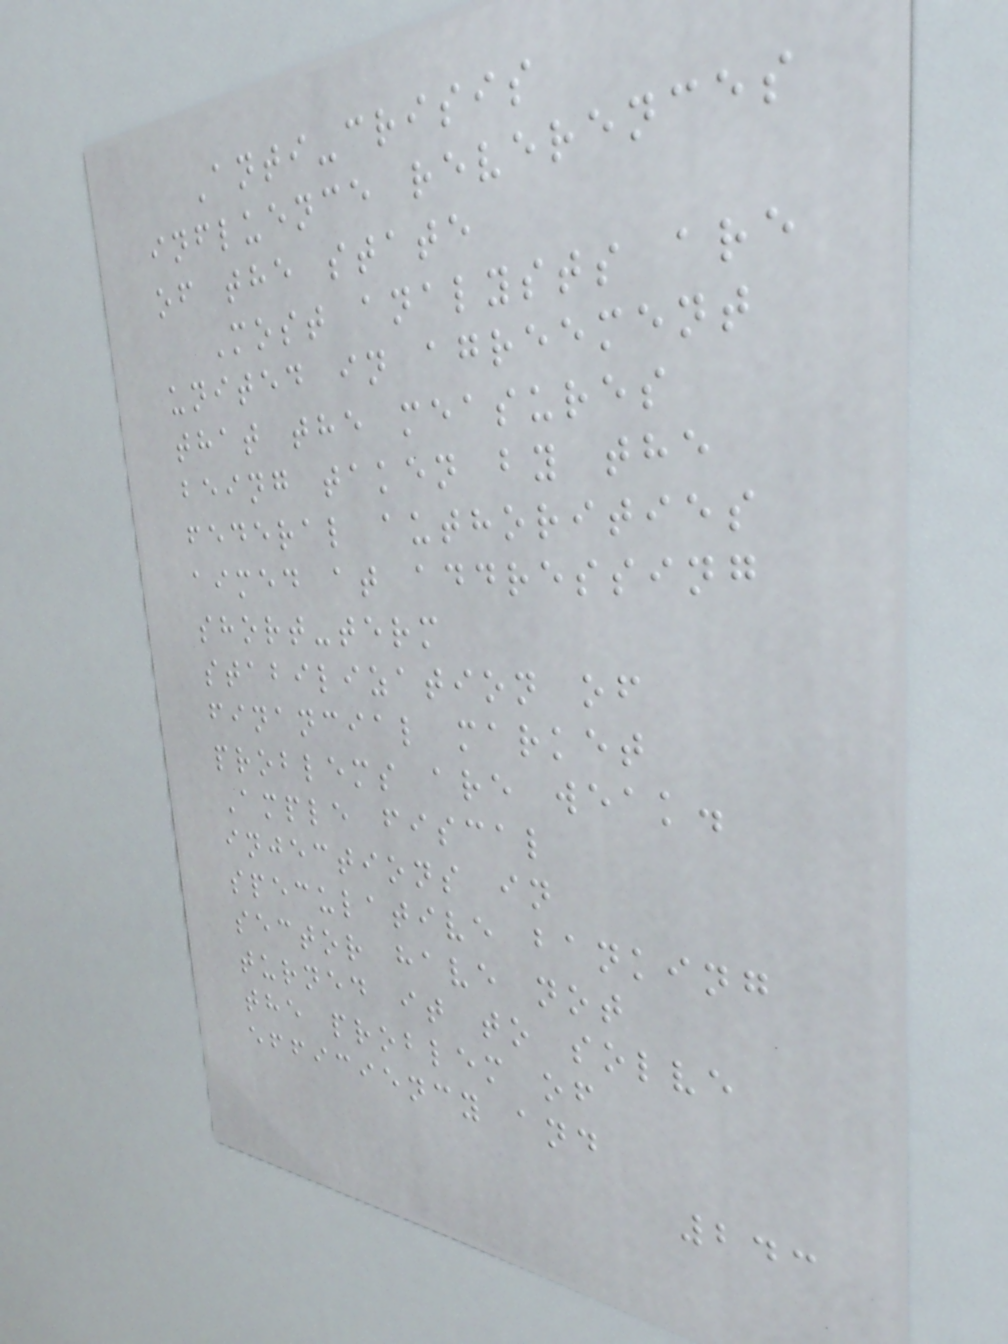Anti-crisis
influence reverences
of the state
Most analysts are
united in agreement
that the measures
being taken by the
federal authorities
aimed at addressing
short-term
stabilization of
financial market
problems are weak.
Ample fiscal
injections in
speculative banking
sector have not
turned it to solve
the problem of
efficiency and
243
